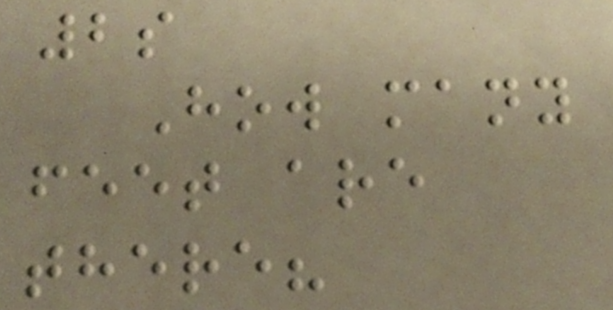2s
How many
feet are
there?
